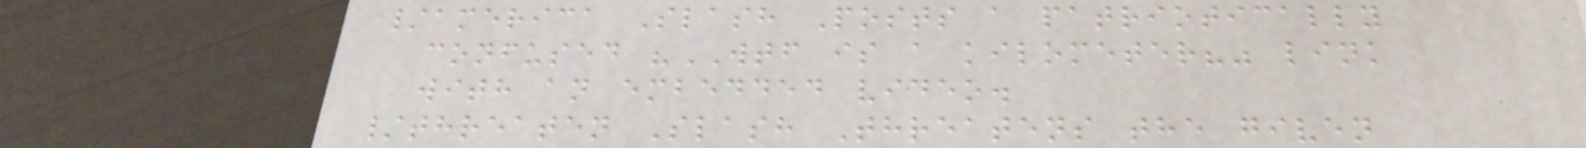/america Slash Posts a patriotically
confused "WTF is a kilometer?" link
with an embedded video.
/threaten Slash Threatens the given
